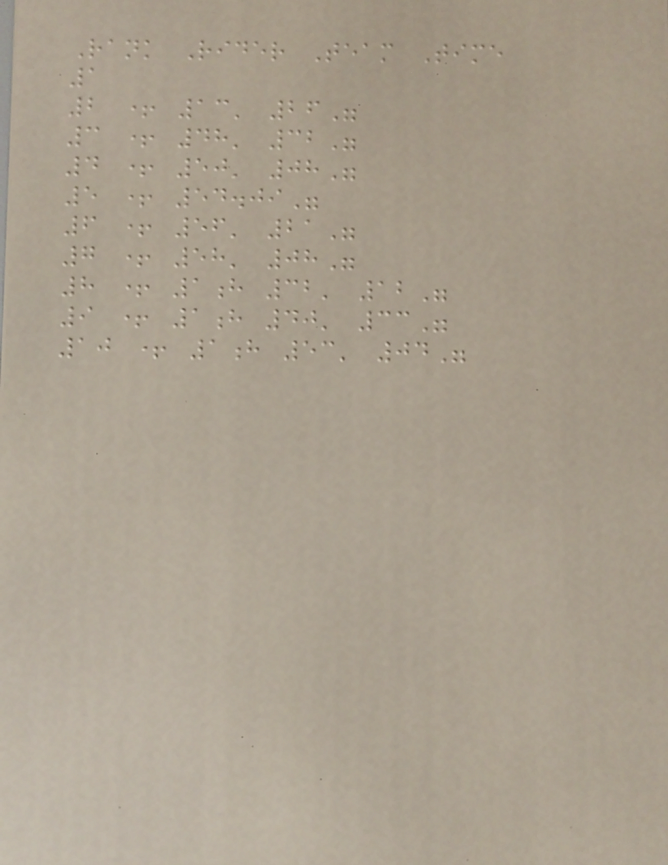Rank Rider Team Time
1
2 + 13' 26"
3 + 48' 32"
4 + 50' 08"
5 + 54.09"
6 + 56' 21"
7 + 58' 08"
8 + 1h 32' 12"
9 + 1h 40' 33"
10 + 1h 53' 04"
